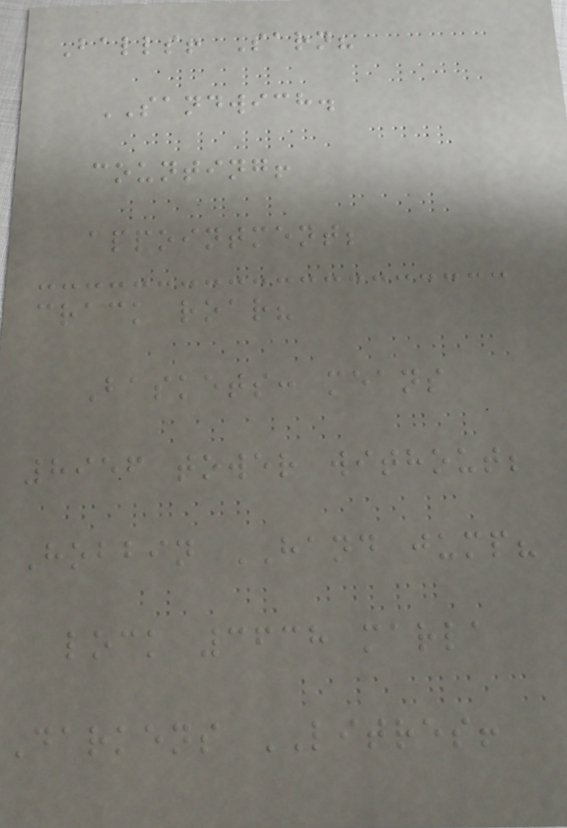Balls! Sarn?
SANDWICH.
counting!
appointment;
crack roar?
Baskets: means
8956 tower without;
Hobbin HAND jump?
lock 3638 marla
Darkens LITRES!
